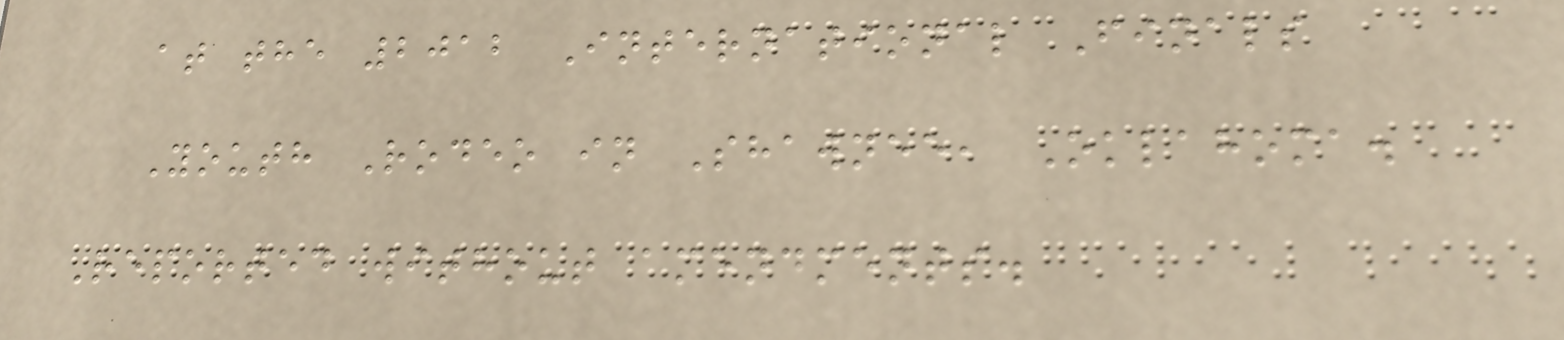at the 2012 International Finals
Youth Rodeo in Shawnee, Oklahoma.
Reported without amendments.
